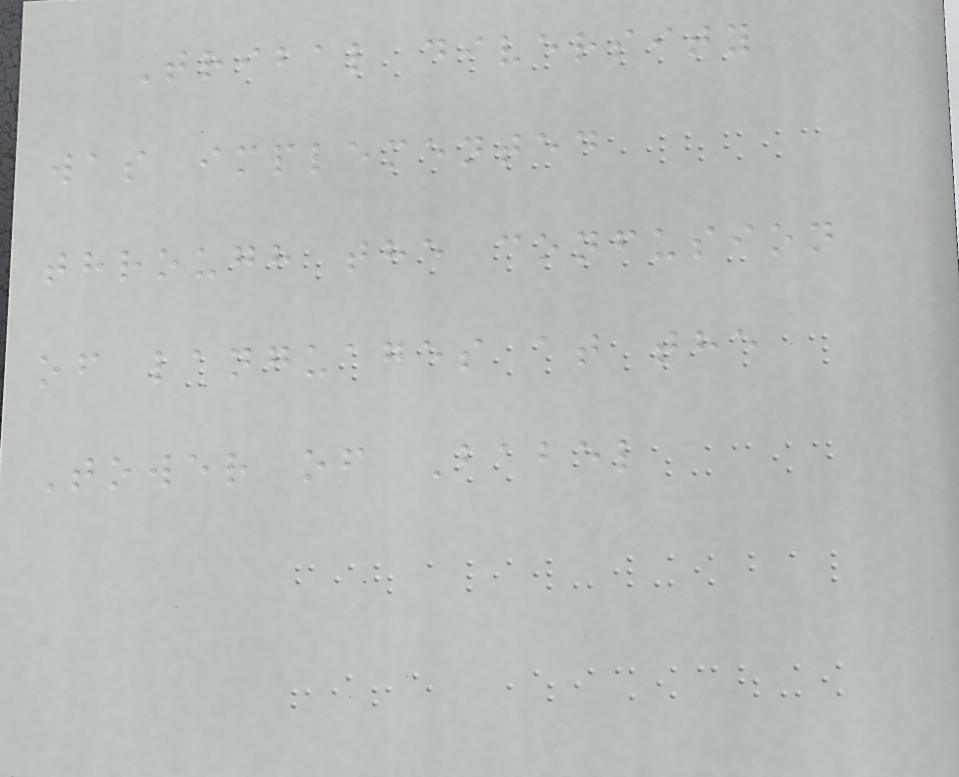Tribal diversity
was implemented
through the confusion
of languages at the
Tower of Babel
